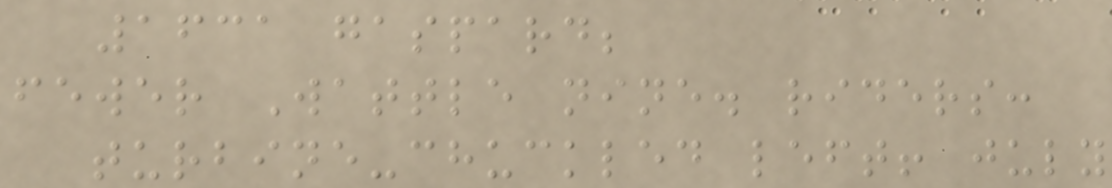1631 gaspard;
fewer Wattle nine. riders:
turbine-chuckled left! july
